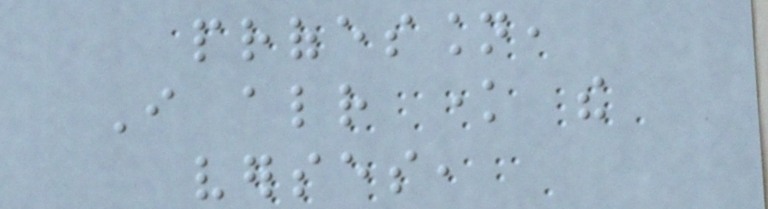profession,
I already know the
verses,
